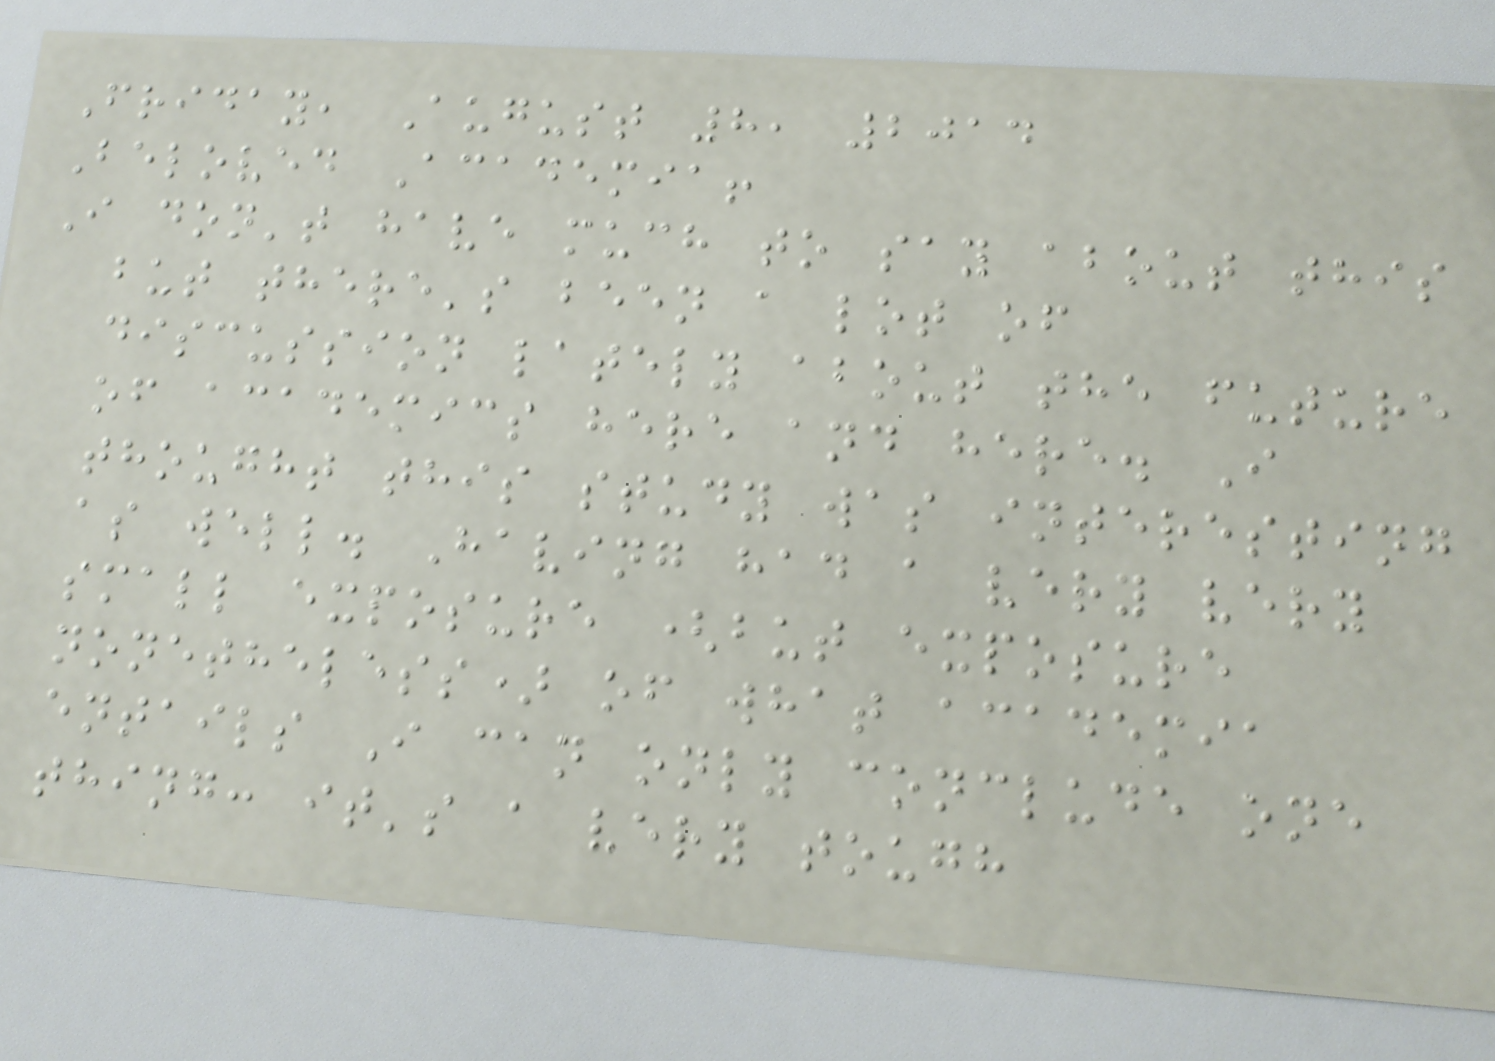Friday, August 8, 2014
Beloved Academia!
I don't have much to say about this
but there's been a lot of
discussion lately about the future
of academics here and here. I
thought this study was interesting
as well. Having had a very very
small exposure (but exposure
nonetheless) of what academia
entails I can only conclude one
thing: it's a very tough
